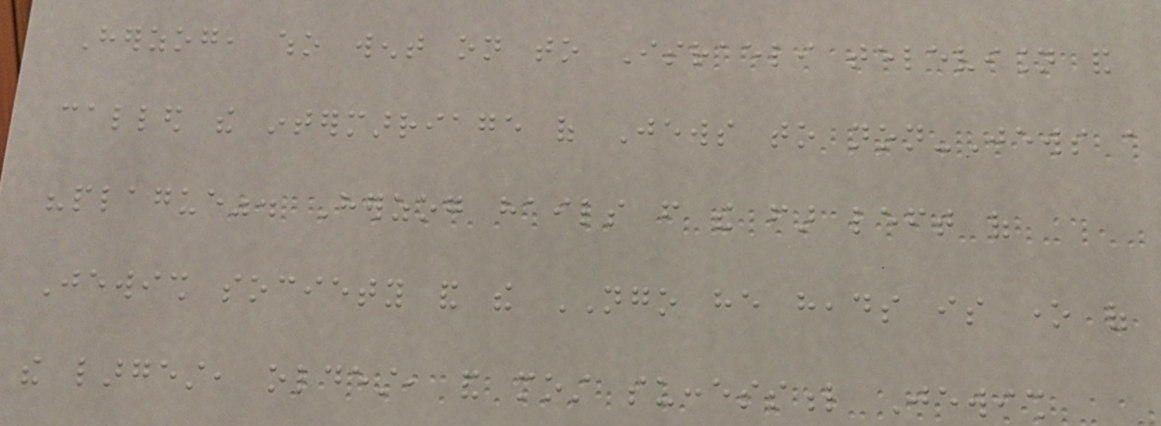Herzog, who went on to Israeli television and
called the intermarriage of Jews to non-Jews a
"plague". Herzog hails from the far left of
Jewish society and the NGO he heads is one of
the largest, oldest, and most successful Jewish
